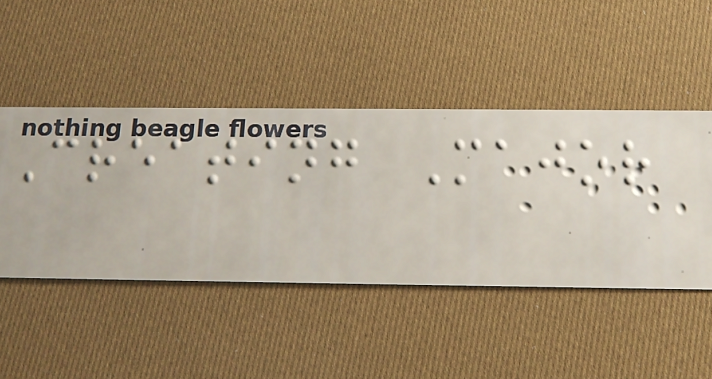Creating Major
